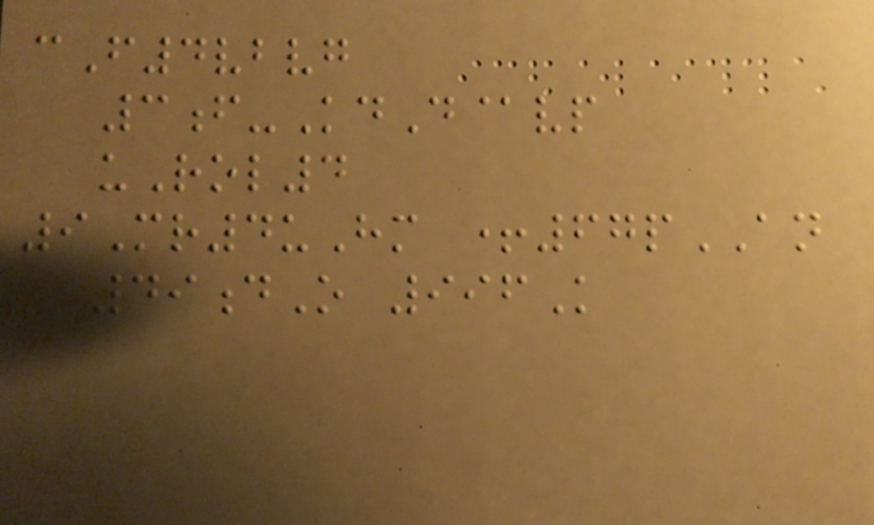cF4vbvg
3f-KdD@vp
uRol4
9Mr4uHm +67pAN
49dO 996K
